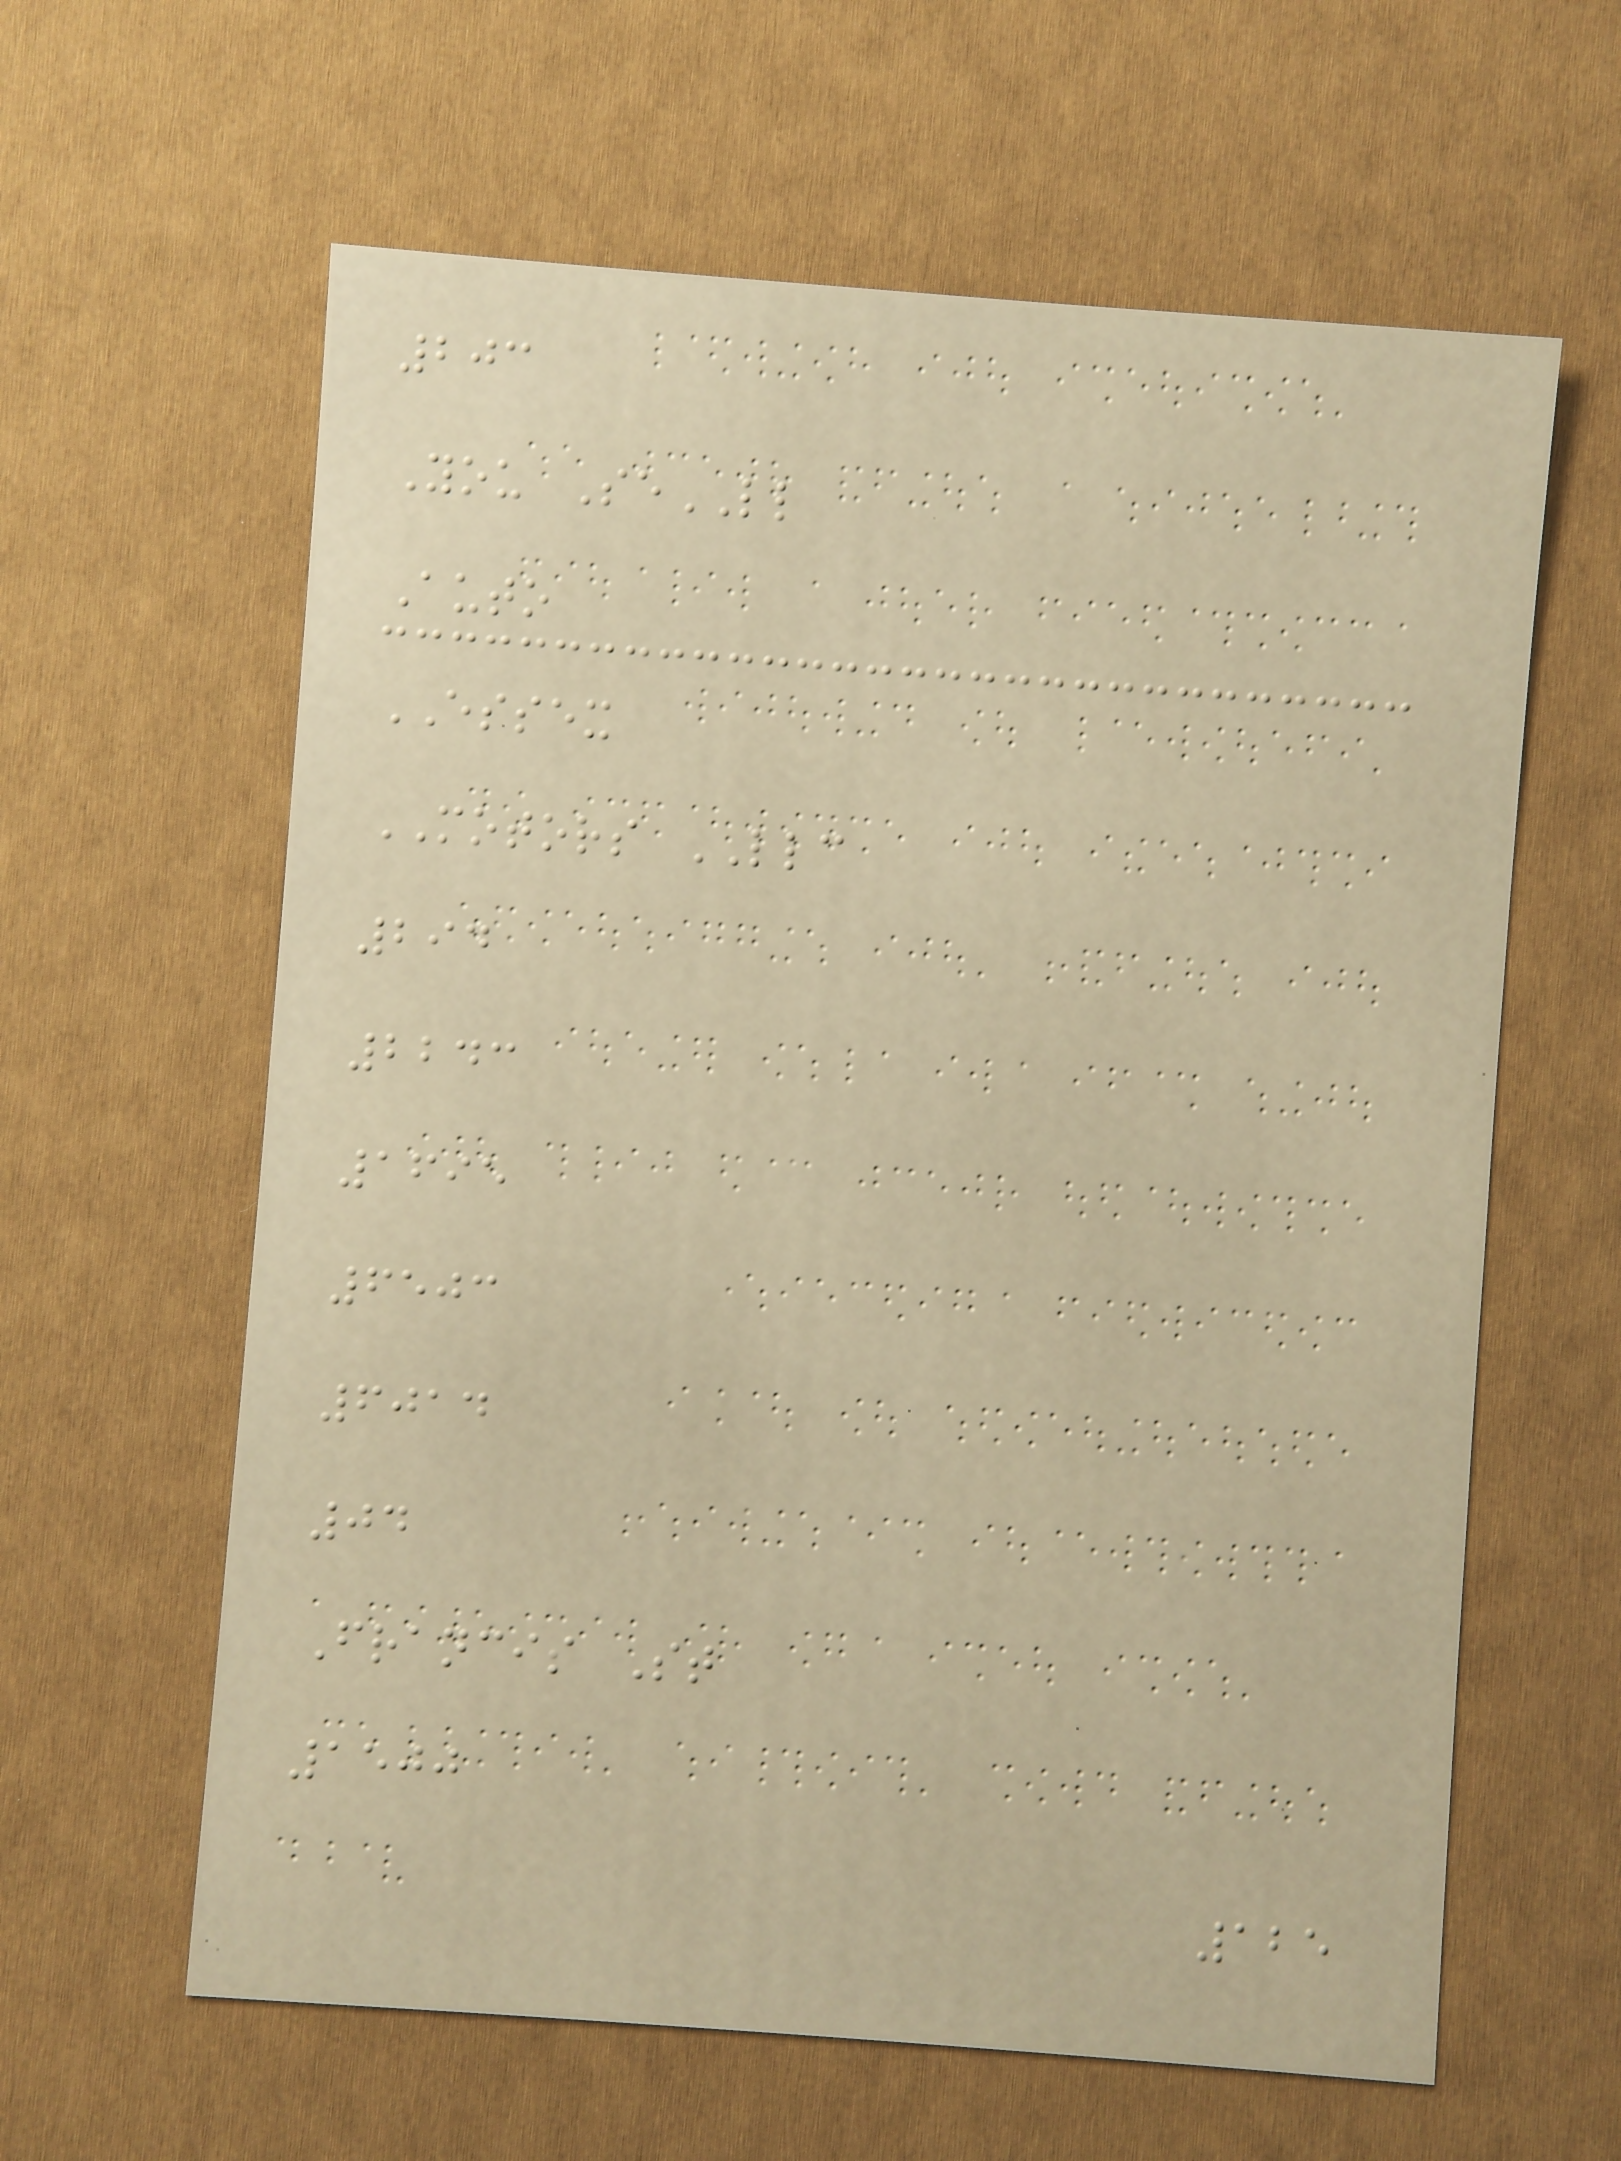203
You SeLL
Auto
ESSEX
MOTORS LLC
294
2243
1695
6503
6014
04
Francis St
1500
125
